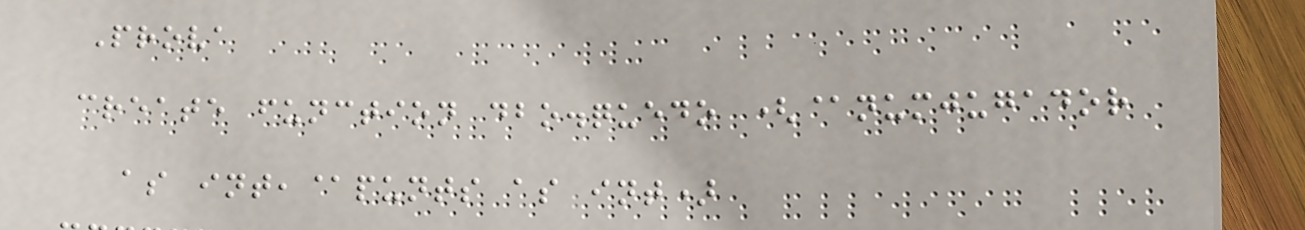Prova
create function dbo.quedo (@numjugador
as int,@punts as int)
